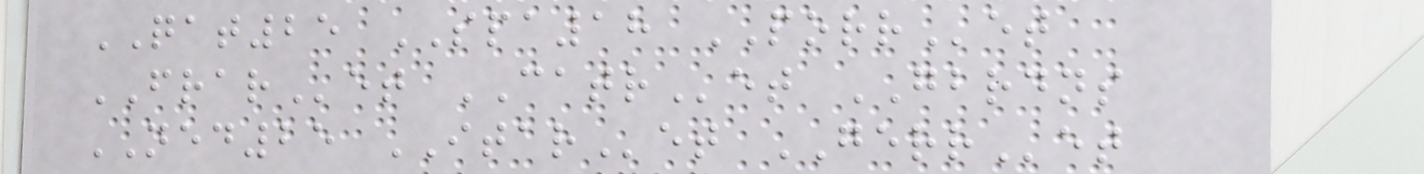QAT25 SPA18 PORRet
FRARet CATRet GBRDNS
NED25 ITARet GERRet
